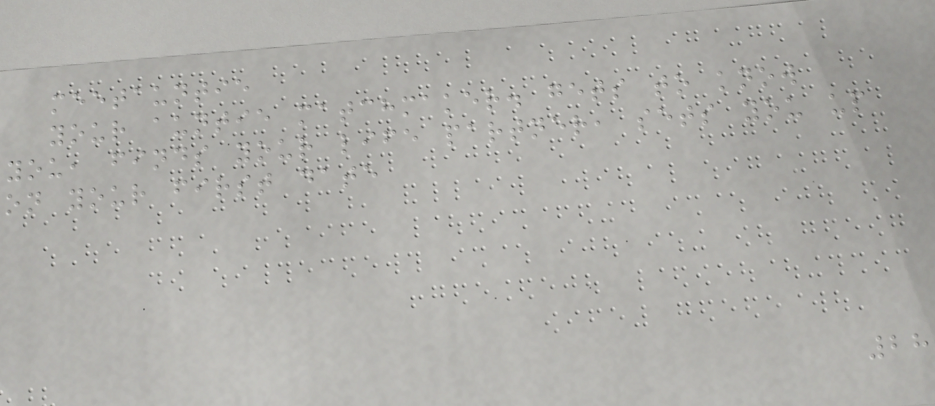meetauntie
your auntie matchmaker. gets to know
you, finds your life partner, sets you up
on your first date
28
